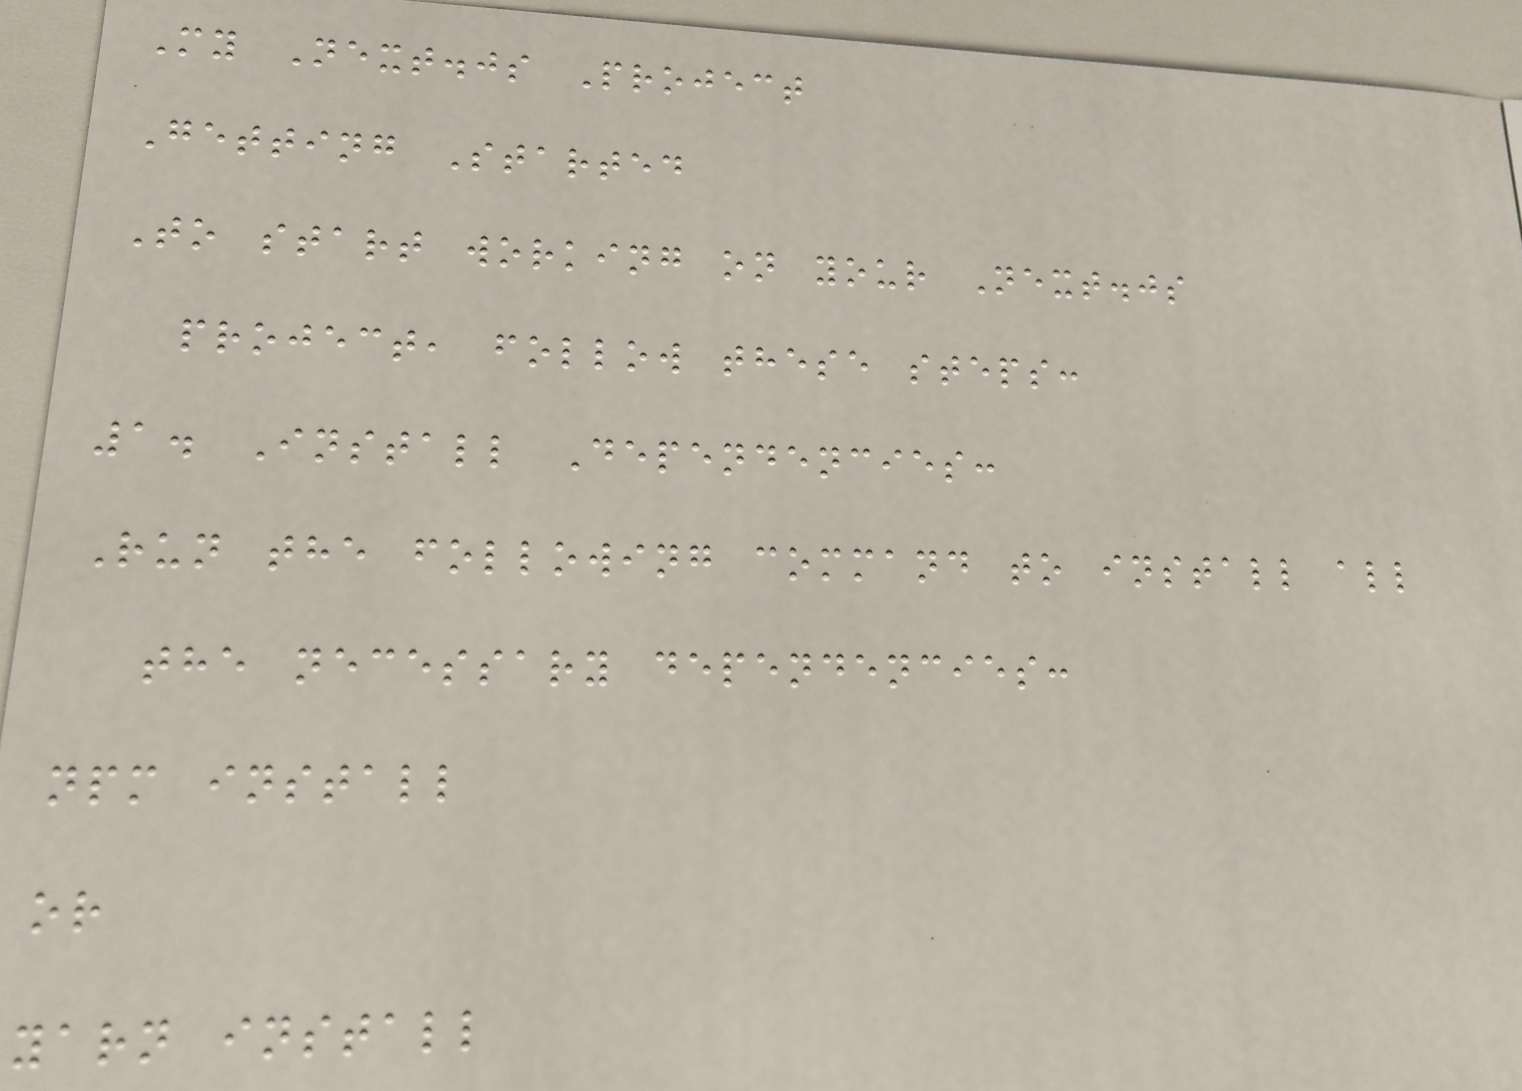My Next.js Project
Getting Started
To start working on your Next.js
project, follow these steps:
1. Install Dependencies:
Run the following command to install all
the necessary dependencies:
npm install
or
yarn install
